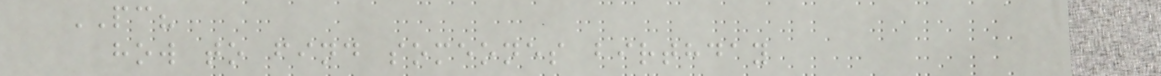PC?
how to find someones birthday
